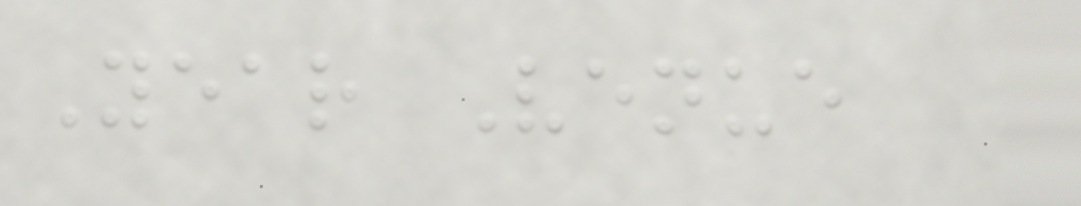Year Venue
